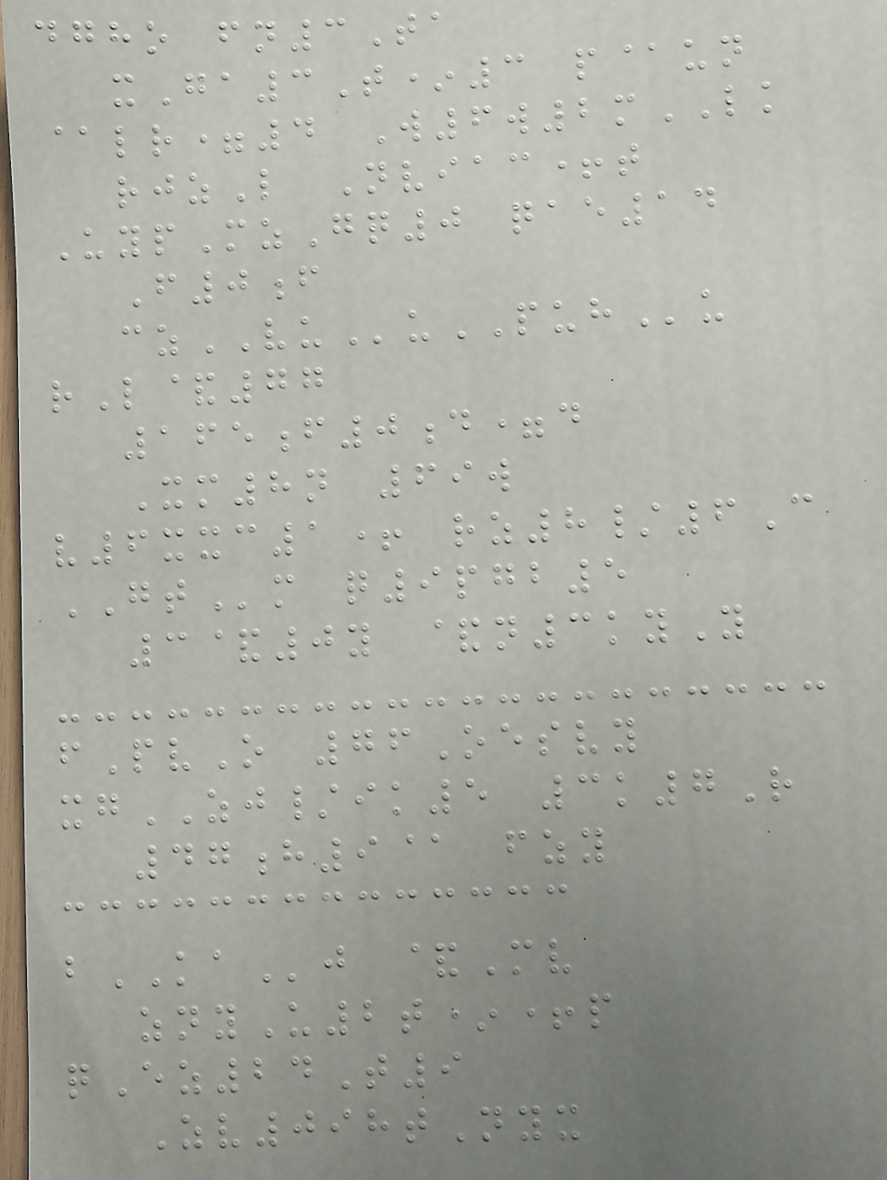dgho fn3Ta
xGa3T*3 p@un
@lr=4 W6w2mLK
rjzL Nviac+t
UypMzGq0 qae14
F0f
czVUuPUHu
rL&77
165f0d=d
Xm8n 69w
v6xxc1+ rz8/6C
GTm q9pgb5
3&0y &n3kyY
fPvO 76Oesvy
xgZJ/ik5 3k7R
47h9@ fzy
bKAj &Mv
znyU2t*+p
qEz24T9
Zv098tNyx
